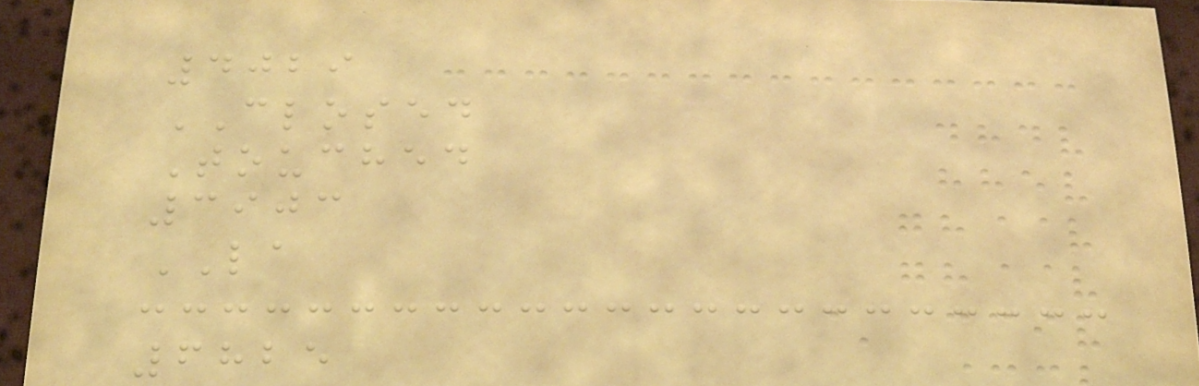4029
CLOSED
Touched
3903
LA
6825
